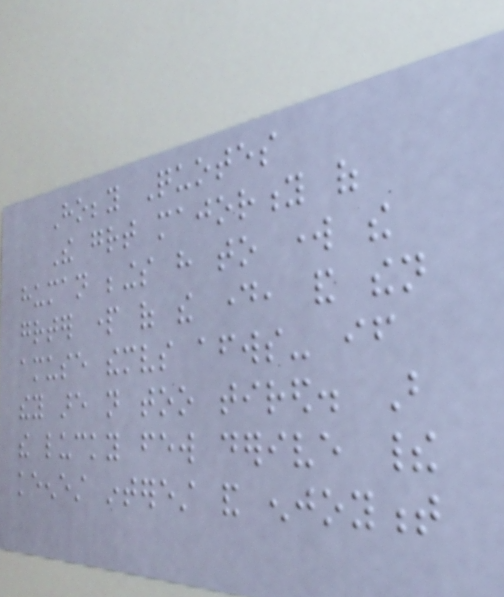Hobby Quotes
The great majority of
human beings have to work the
greater part of the day, and then
amuse themselves afterwards- if
they are not too tired. But
the lucky few derive their
keenest interest and enjoyment
